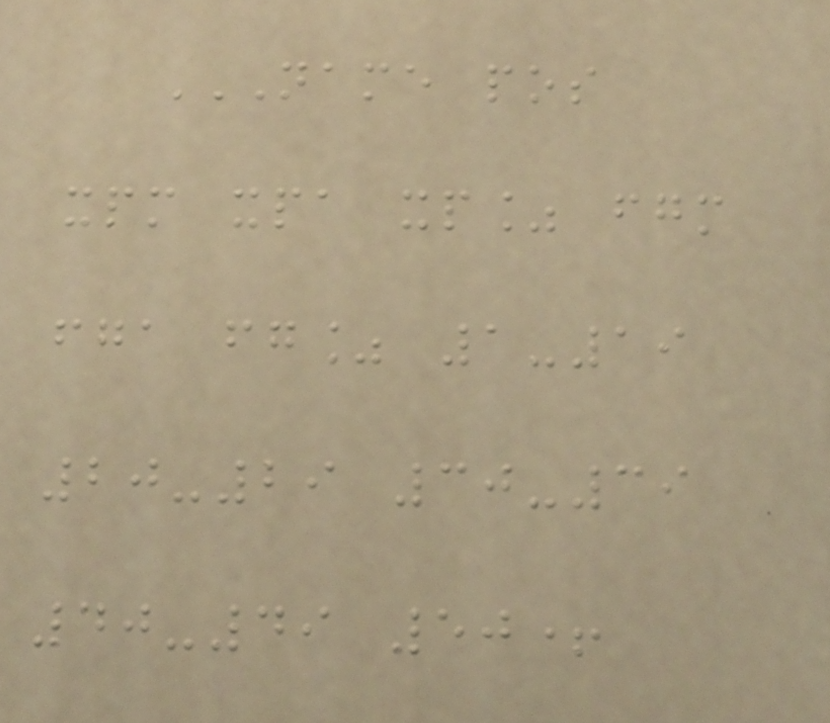NAME POS
XPM XPA XP% FGM
FGA FG% 1-19
20-29 30-39
40-49 50+
